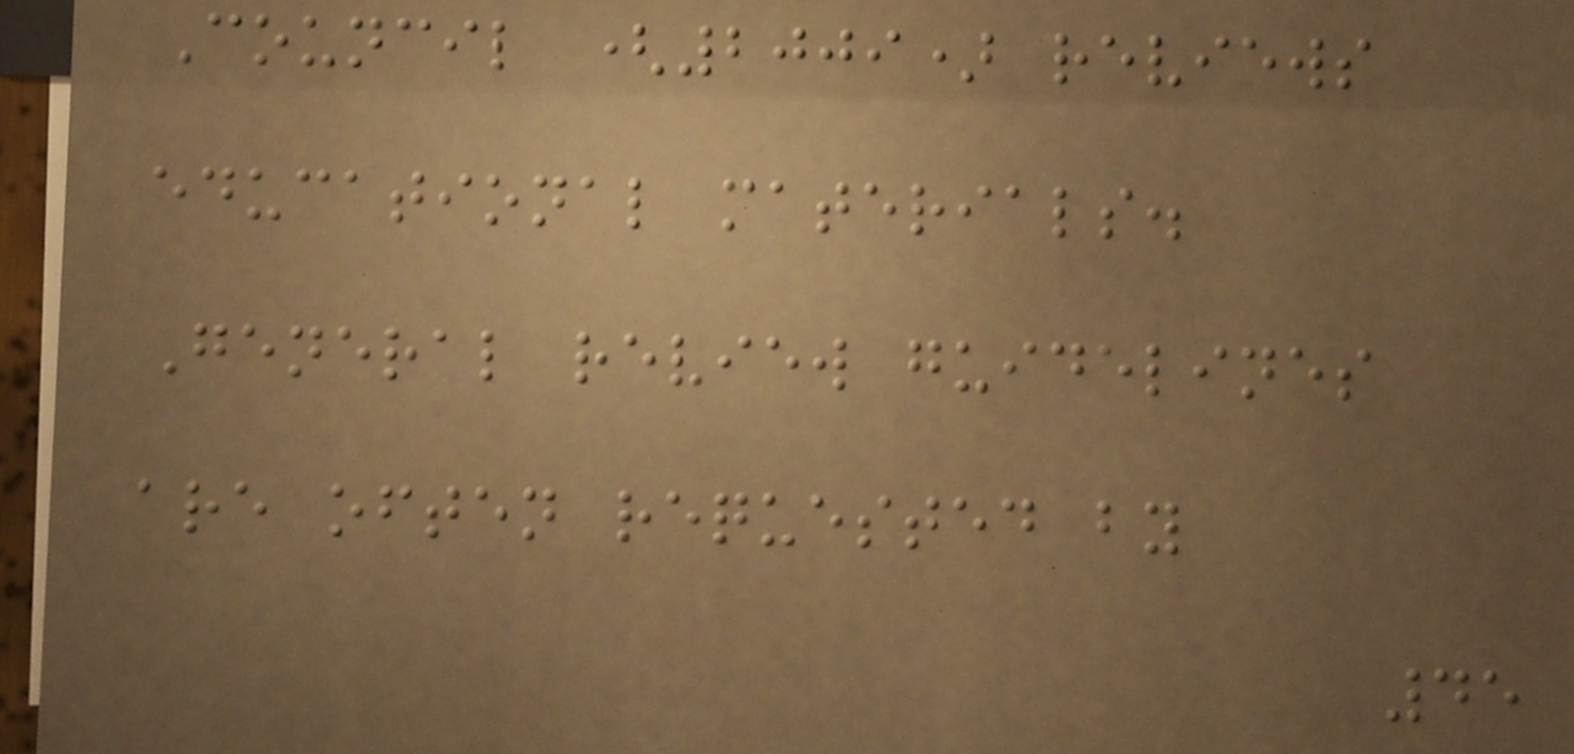Council (2009) reviews
educational materials.
General review guidelines
are often requested by
45
